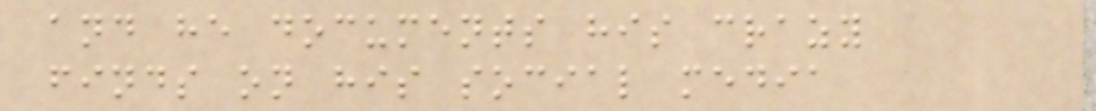and he documents his crazy
finds on his social media
